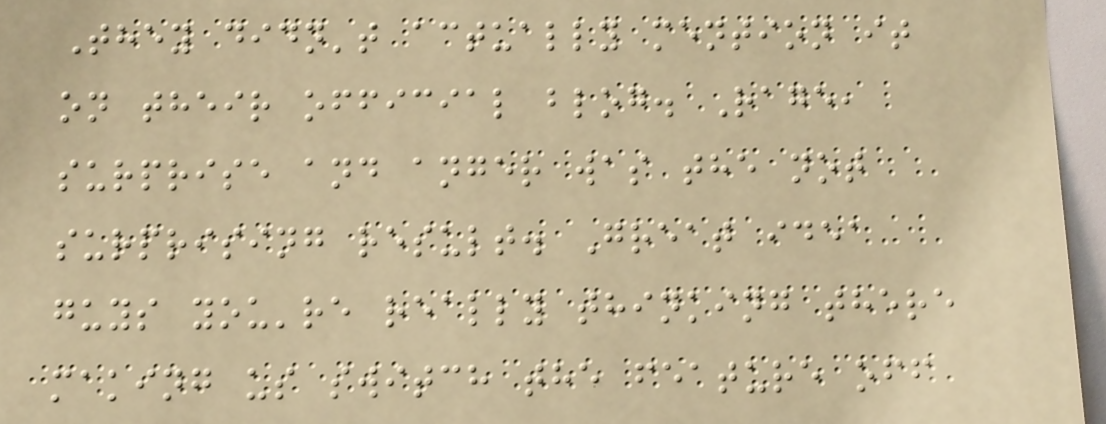They didn't actually mention it
on their official blog. Rage,
surprise and anger was the not
surprising result. Great idea
guys you're really thinking there
making us switch the feature off
